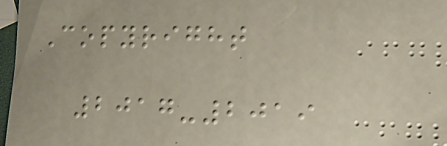Copyright
2017-2019
